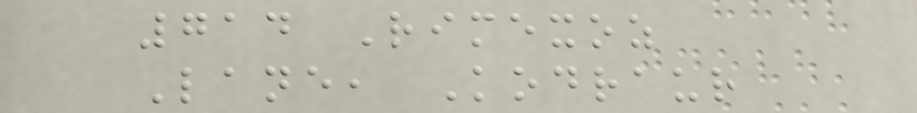714 Rimexoz
Lane, Kodraur
